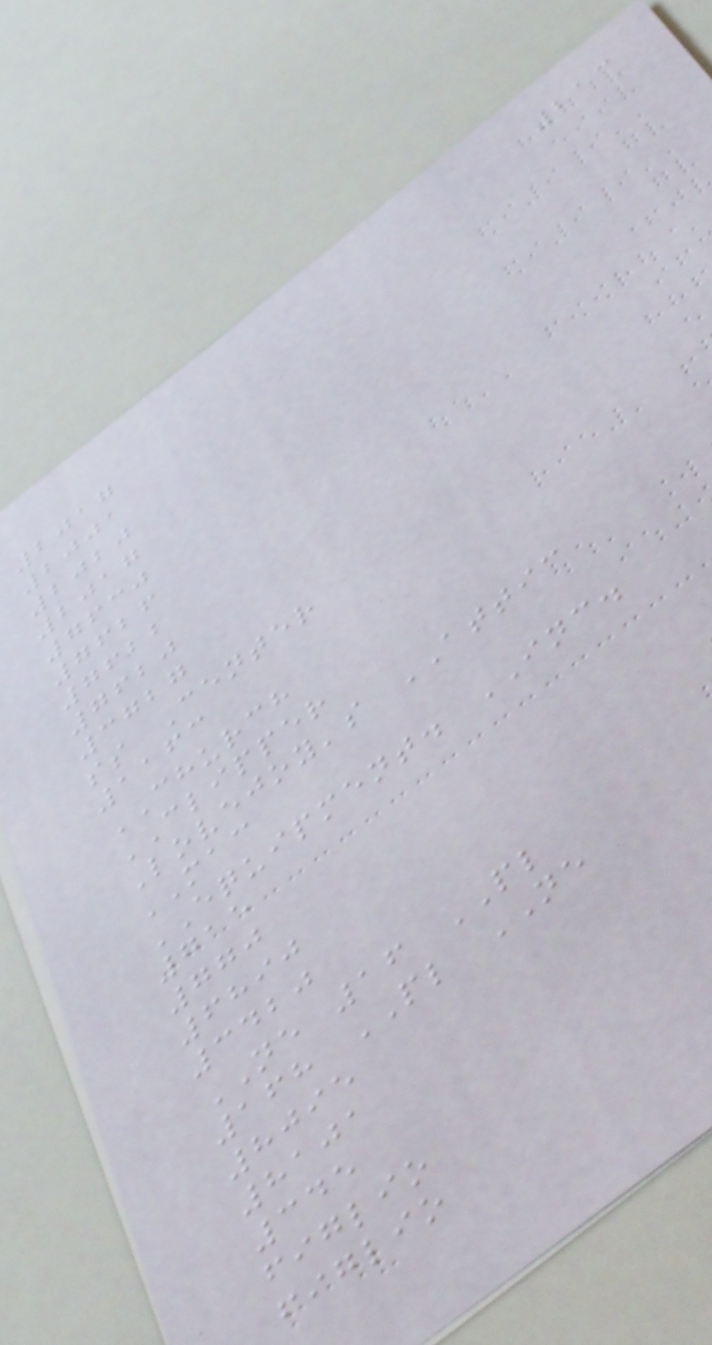213
2017
2001
2020
2017
7630
7626
7622
7620
3727
ss Center
1163
CHURCH
CLIPPER
Lovejoy's ATTIC
MAC
EQUIPMENT. INC.
715
770
6890
3420
NE 16 PL
168 PL NE
8095
8101
345
figlio
figlio
